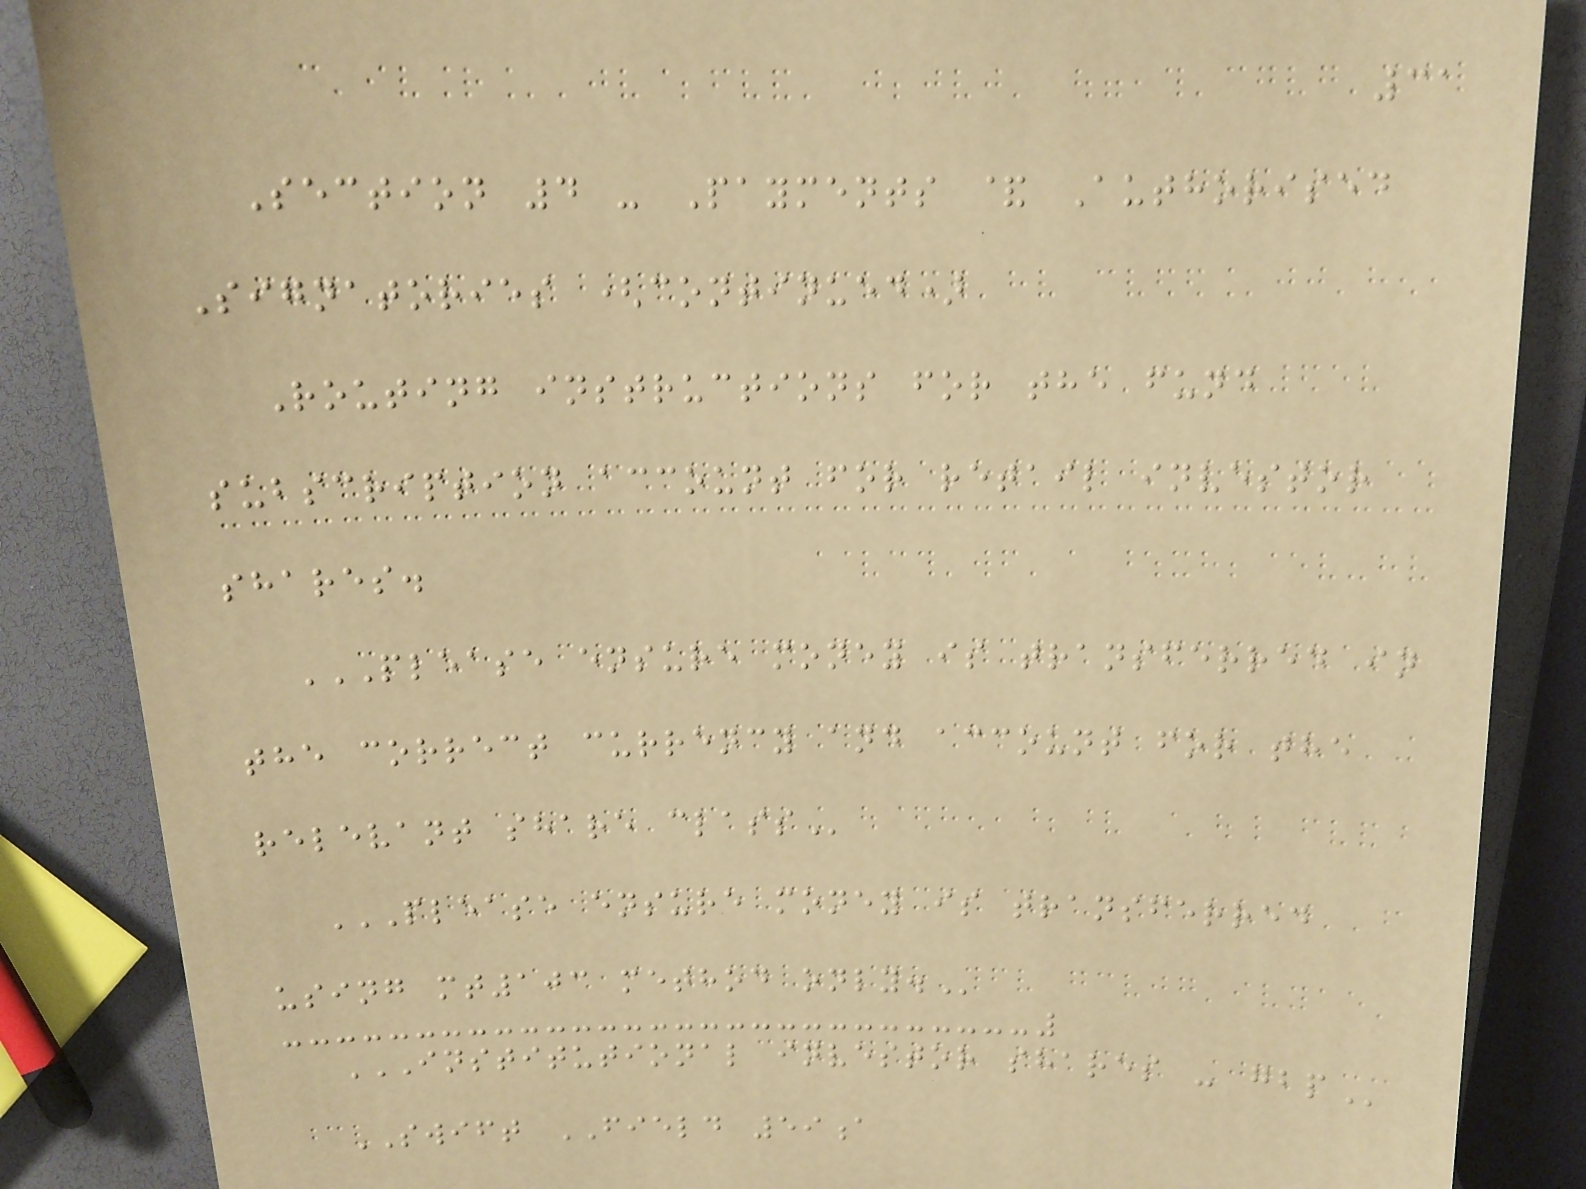31
Section 4 - Payments & Authorised
Signatories (continued)
Routing instructions for the fund
subscription account for retail investor
shares.
PLEASE ENSURE MONEY IS TRANSFERRED IN
THE CORRECT CURRENCY AND ACCOUNT FOR THE
RELEVANT SHARE CLASS
PLEASE ENSURE MONEY IS TRANSFERRED
USING MT103 METHOD ONLY.
INSTITUTIONAL INVESTOR SHARES - GBP
SWIFT FIELD 59a
